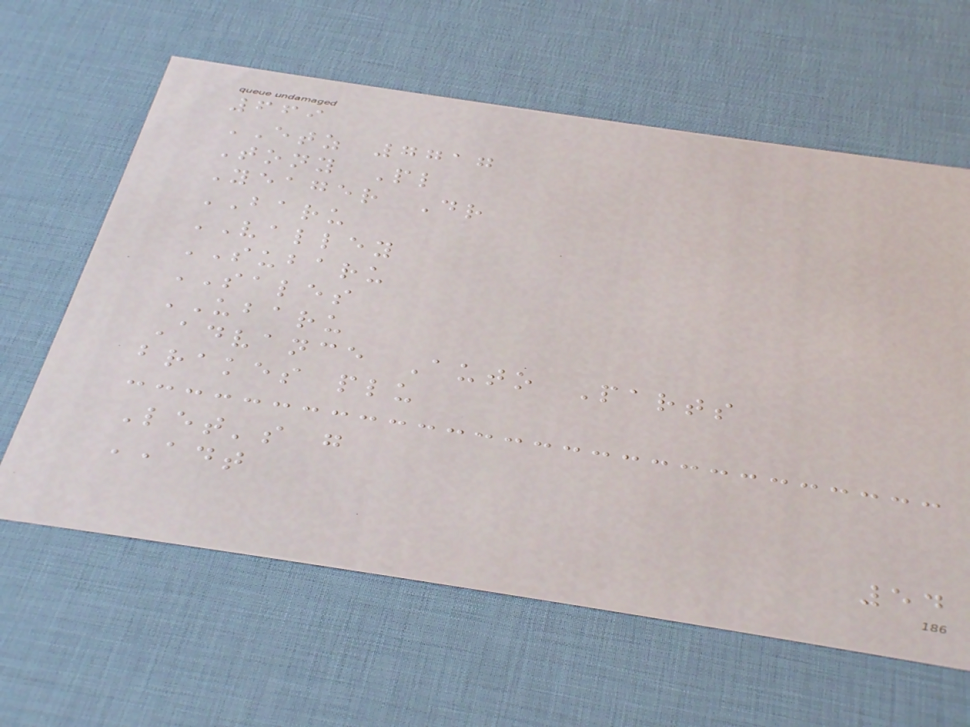669
ETZ 7717
Tony Pl
Yeager Dr
BARU
VALLEY
SUBARU
SALES
UBARU
Advance Auto Parts
brakes plu
Let's g
ADT
54
